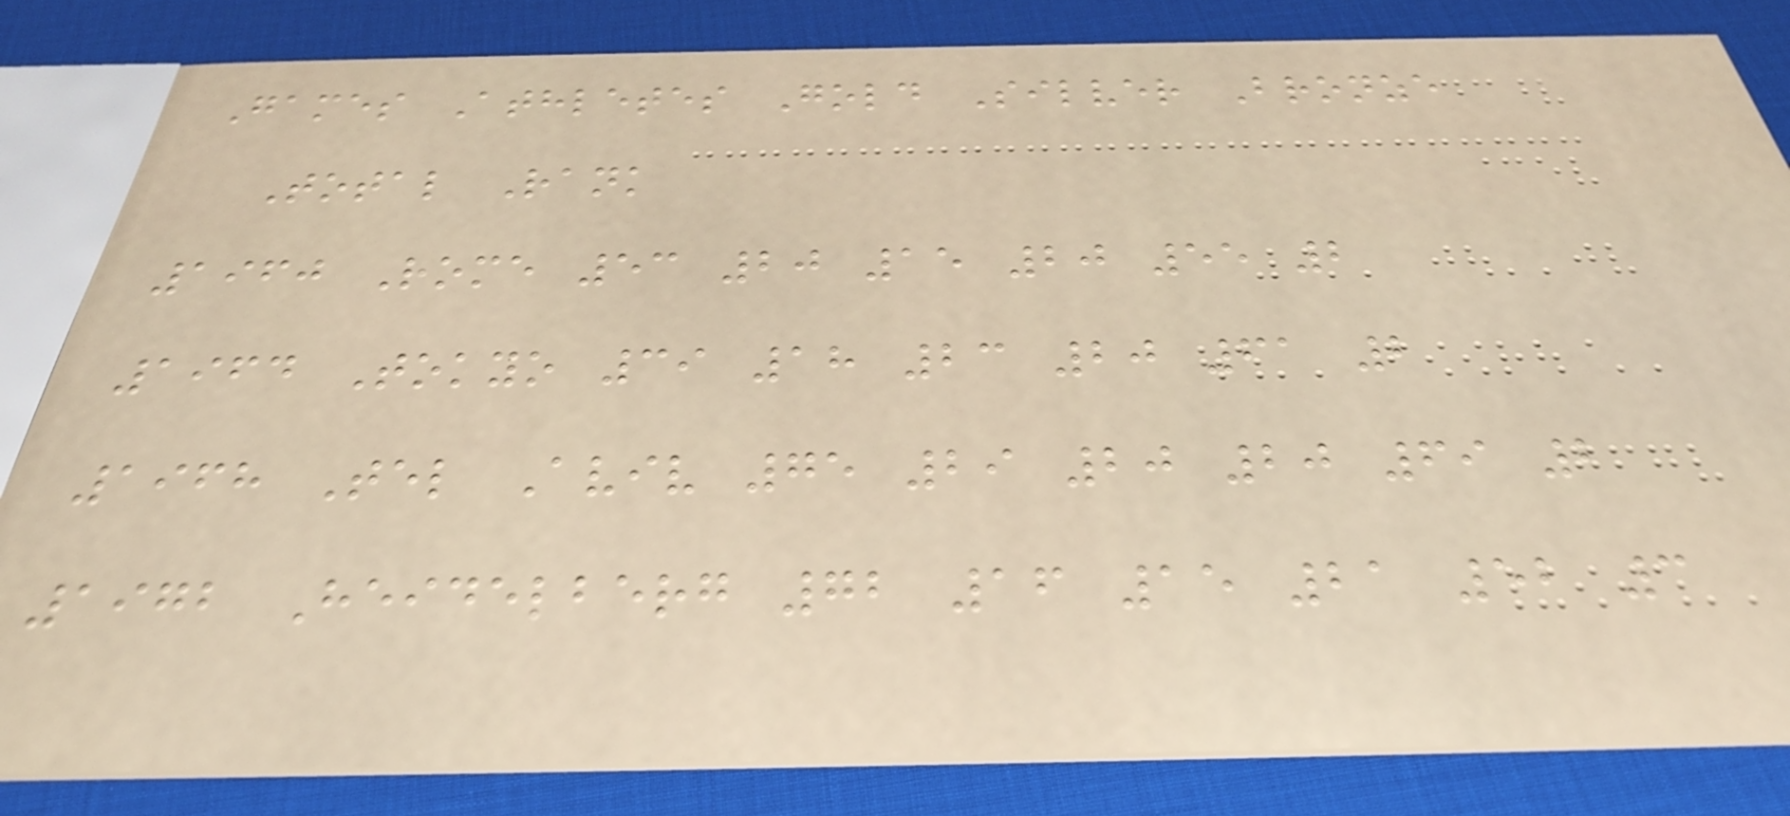Games Athletes Gold Silver Bronze
Total Rank
1960 Rome 53 20 15 20 55 2
1964 Tokyo 39 18 23 20 61 2
1968 Tel Aviv 75 29 20 20 69 2
1972 Heidelberg 72 16 15 21 52 3
